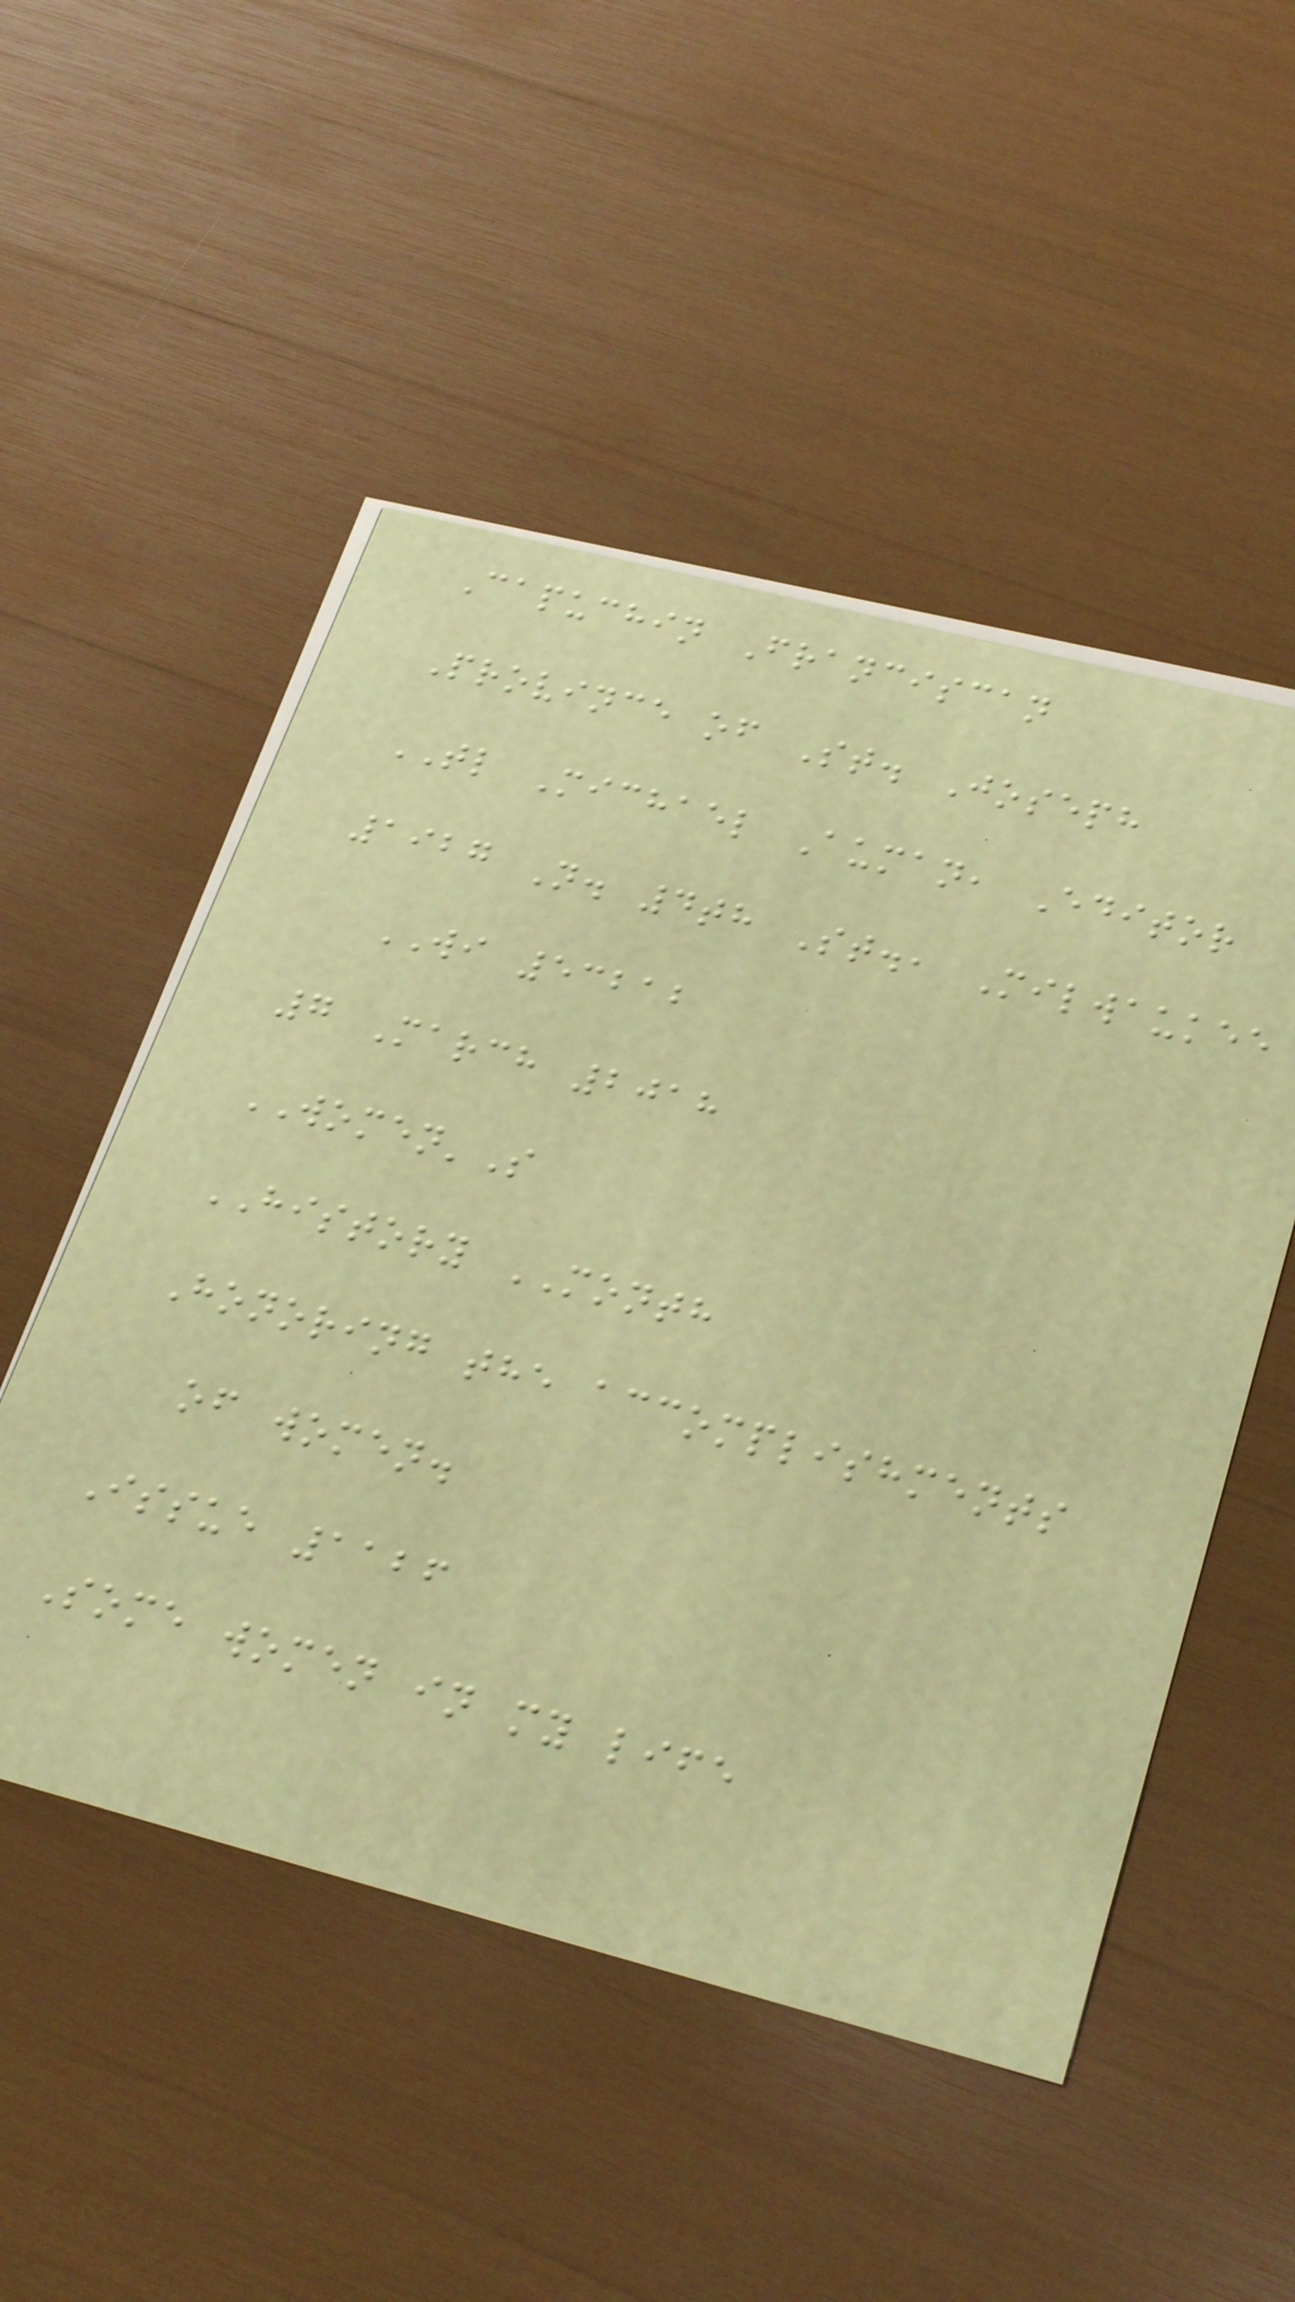Capuchin Franciscan
Province of St. Joseph
TL Michael Auman, Editor
1927 N. 4th St., Milwaukee
WI 53212
7 March 2018
WOMEN'S
HISTORY MONTH
Honoring the accomplishments
of women.
Issue 1126
Some women in my life
